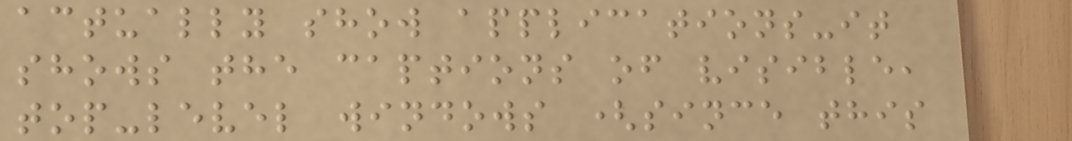actually show applications-it
shows the captions of visible,
top-level windows (since this
